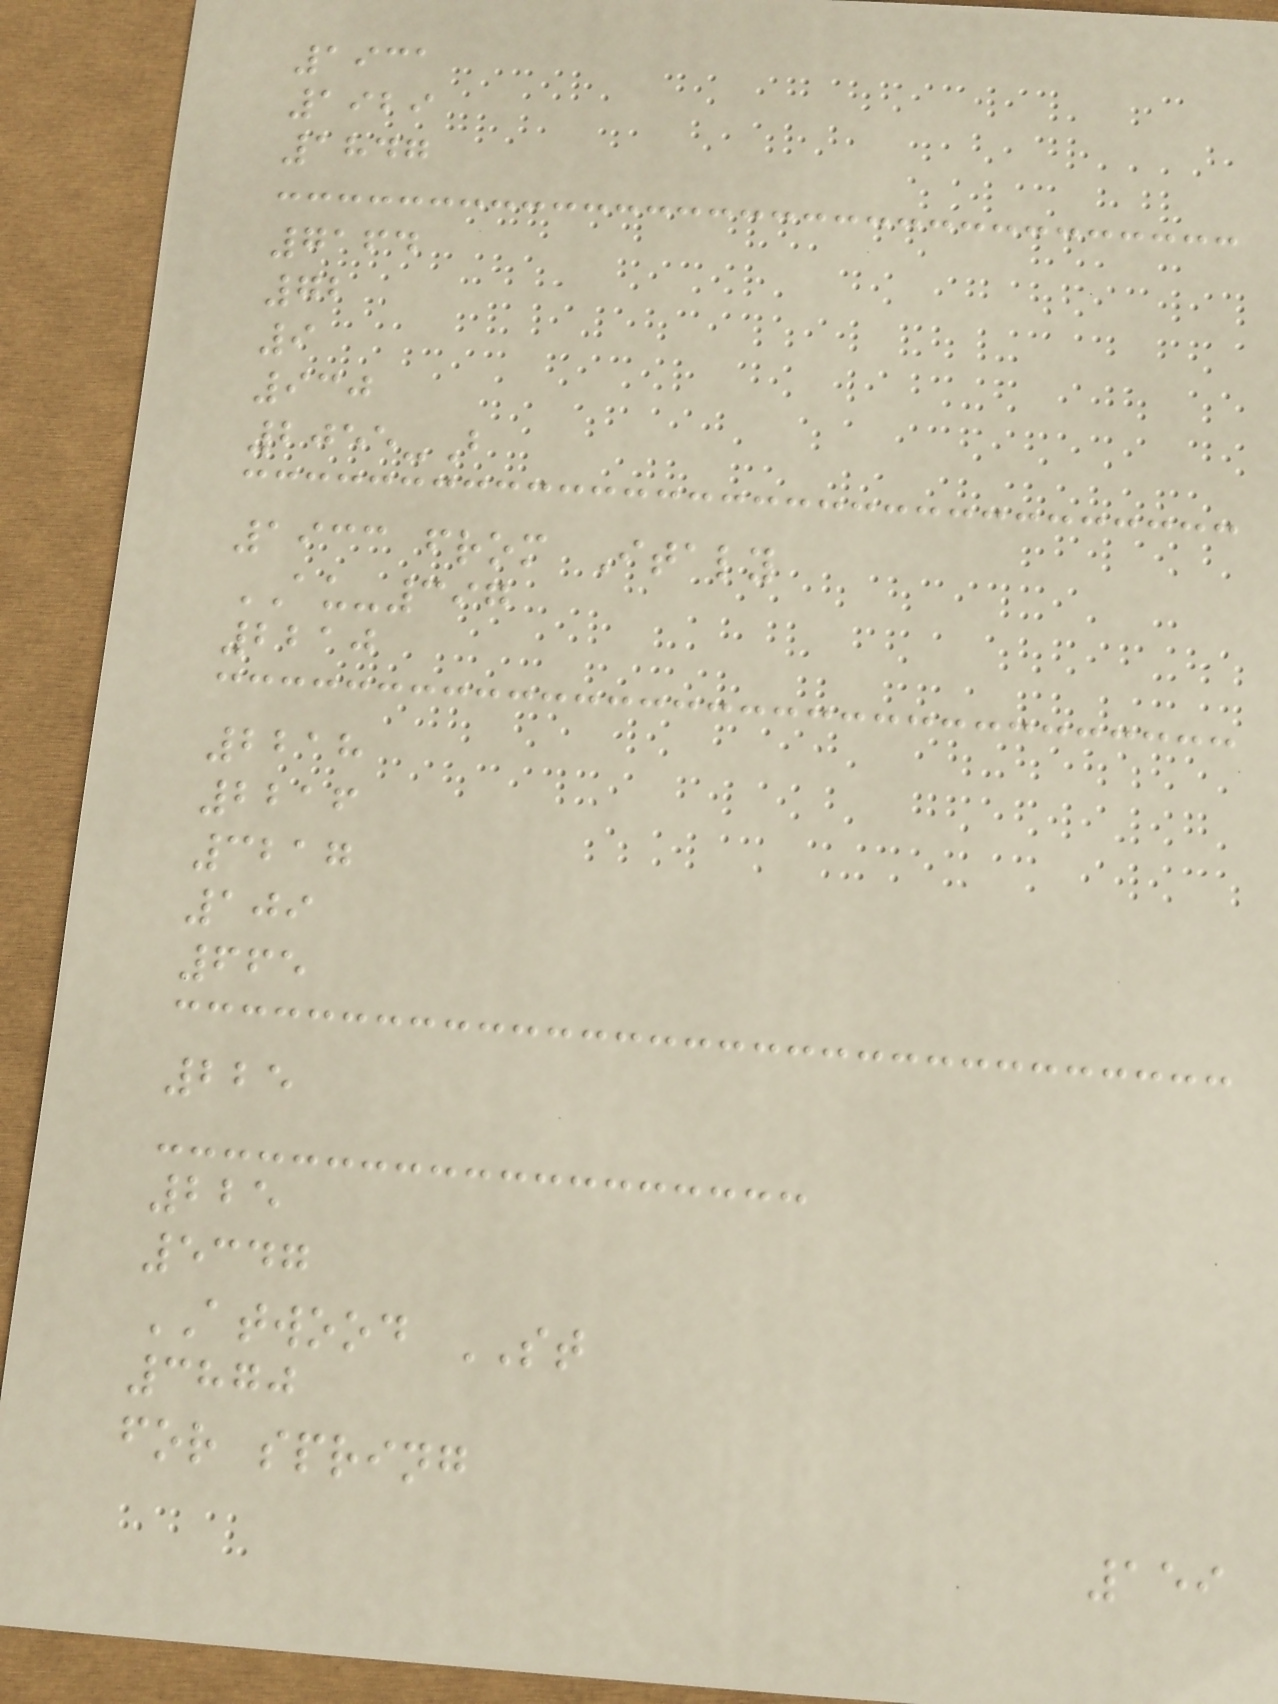1931
1929
1847
7164
72
9
930
2055-B
1933 from Italy
AU-397
2210
2218
2216
3217
109
665
225
225
5347
ATWOOD ST
3870
for spring
159
